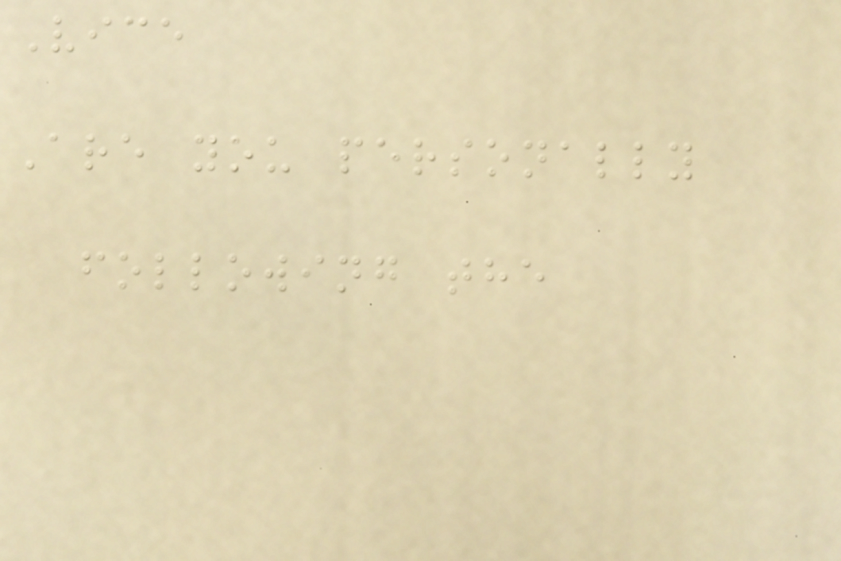Vice
Are you personally
following the
